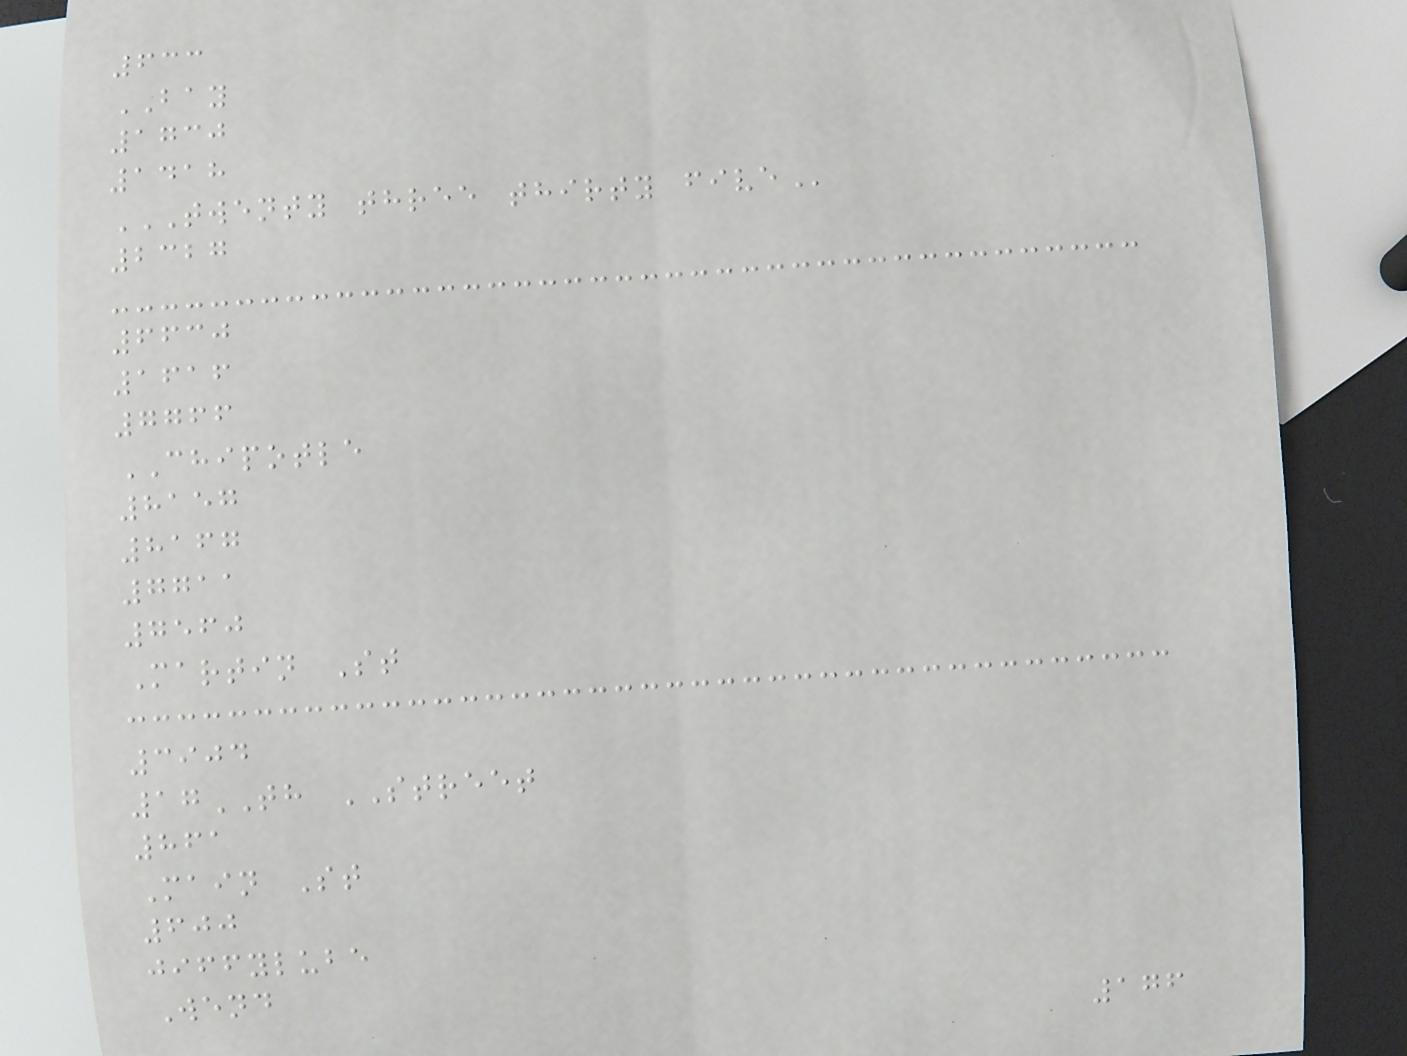633
BAY
1730
1418
TWENTY THREE THIRTY FIVE
2327
6630
1616
7766
CHIPOTLE
8157
8167
7711
7560
Martin St
3904
17TH STREET
861
Main St
600
jiffylube
Wend
176
